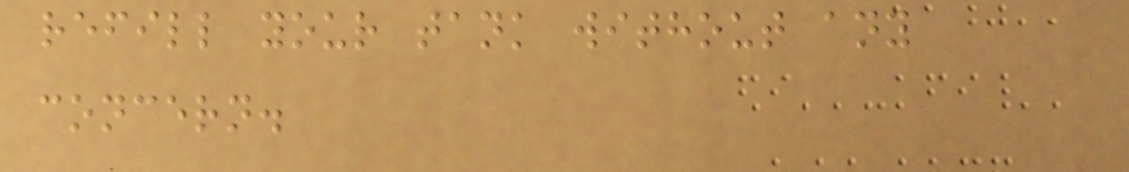refill your tank without any
concern.
